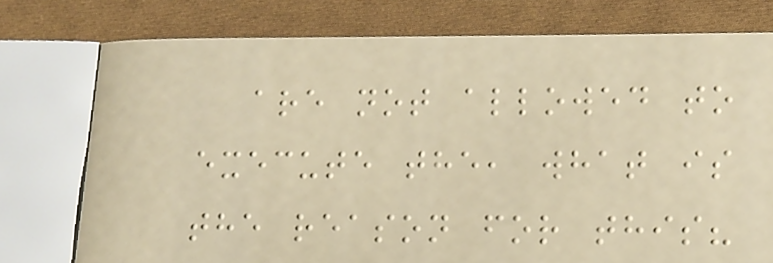are not allowed to
execute the, what is
the reason for this?
